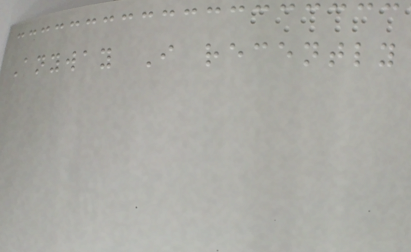Anyway I recently
